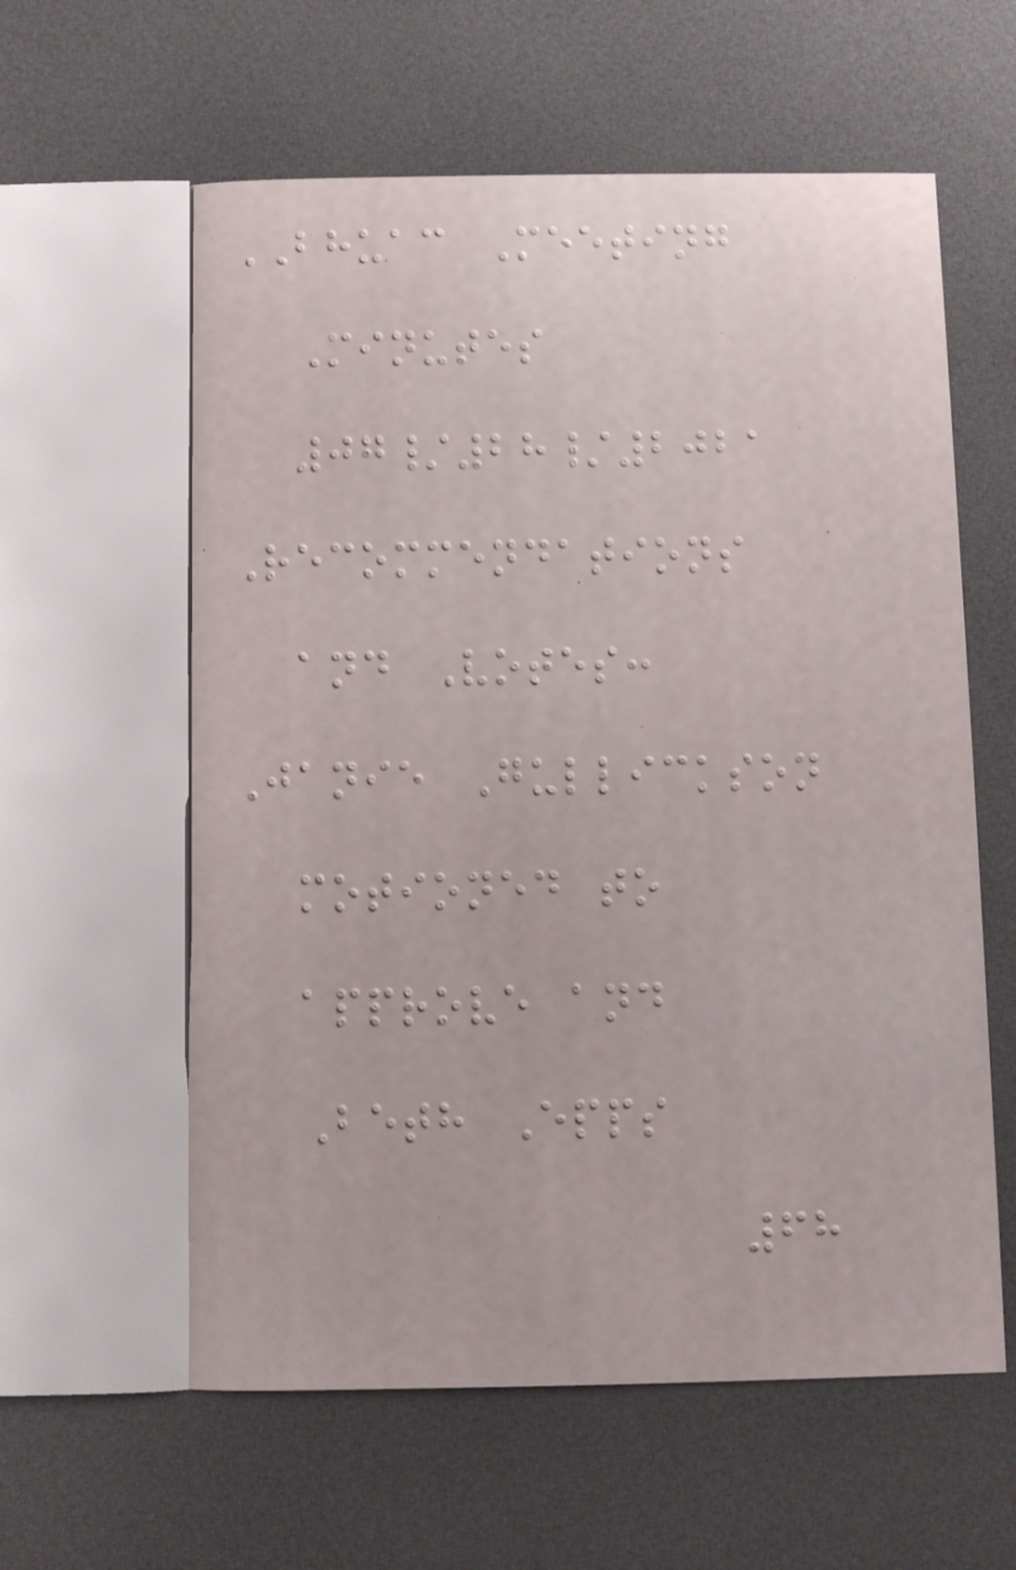BHUAC Meeting
Minutes
07/28/2021
Recommendations
and Votes:
Janie Gullickson
motioned to
approve and
Beth Epps
68
